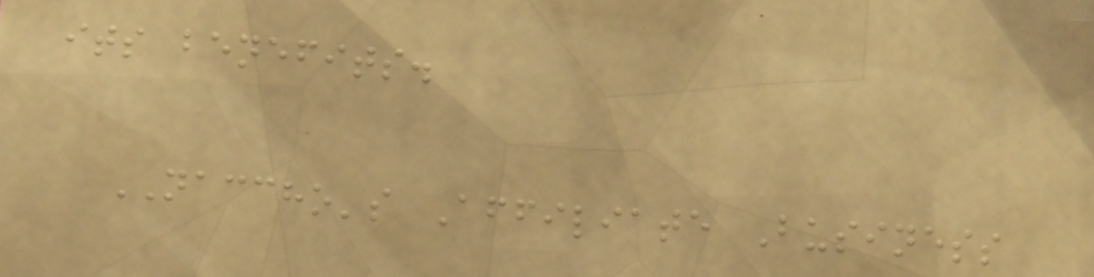its benefits.
NACCHO's Affiliate Business
